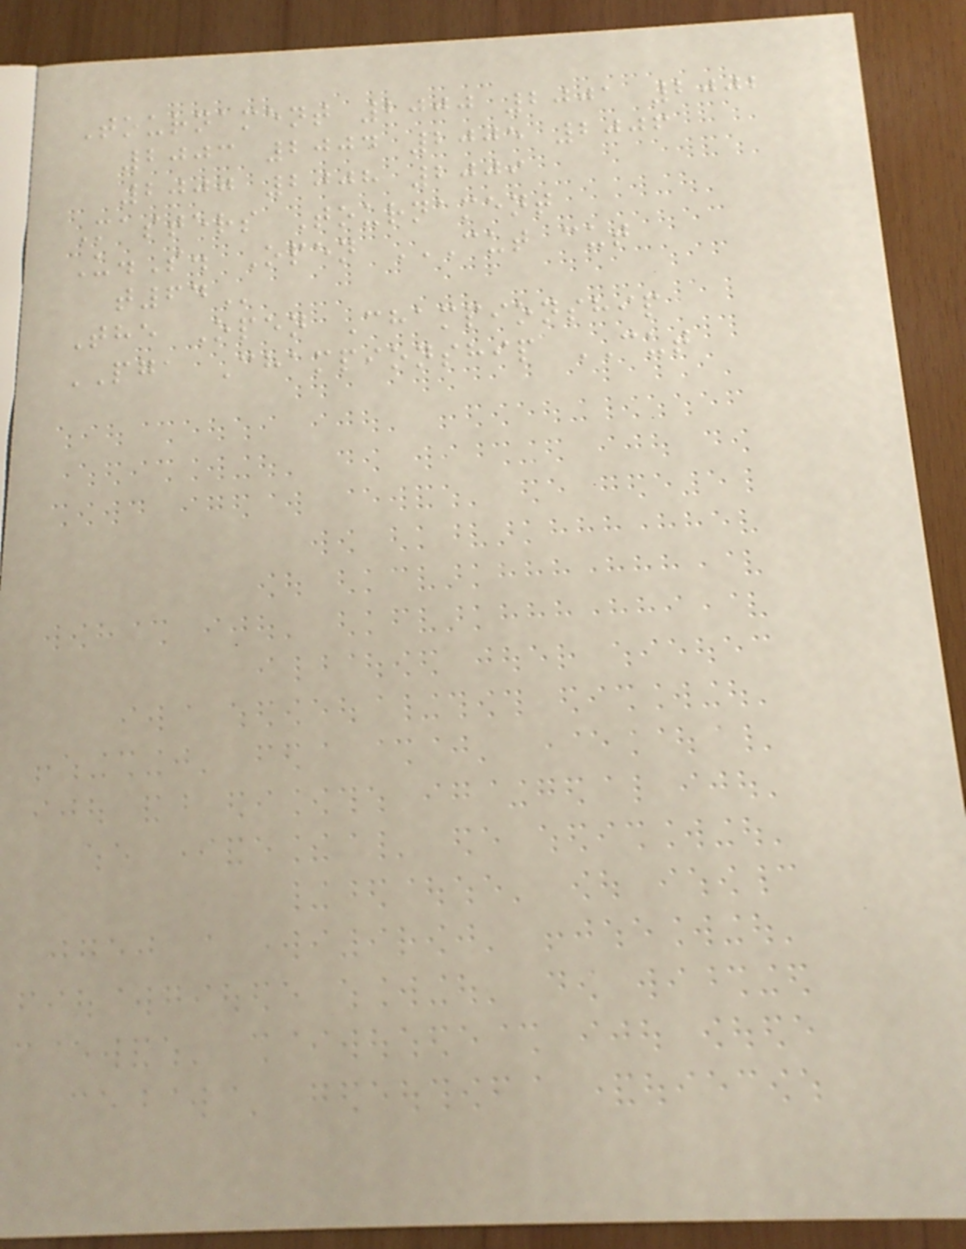Tournament 2000 2001 2002
2003 2004 2005 2006
2007 2008 2009
Masters Tournament
U.S. Open CUT CUT
T64
The Open Championship
PGA Championship CUT
